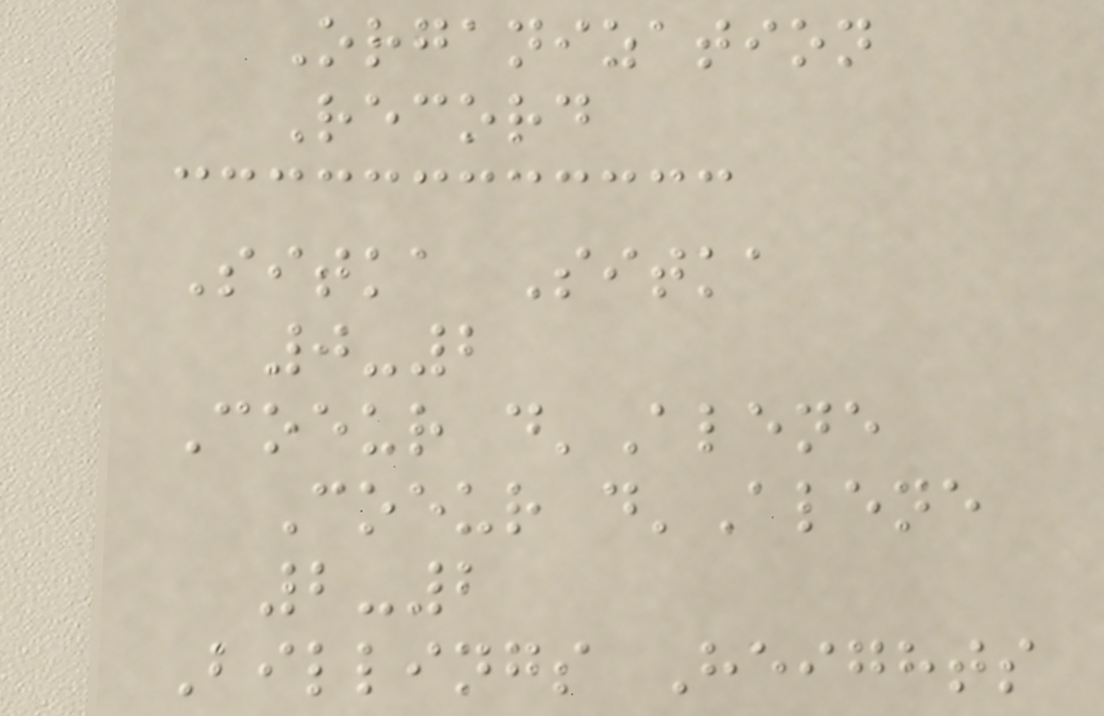Organization
Record
Sitka Sitka
0-2
Coeur d'Alene
Coeur d'Alene
2-2
Billings Heights
